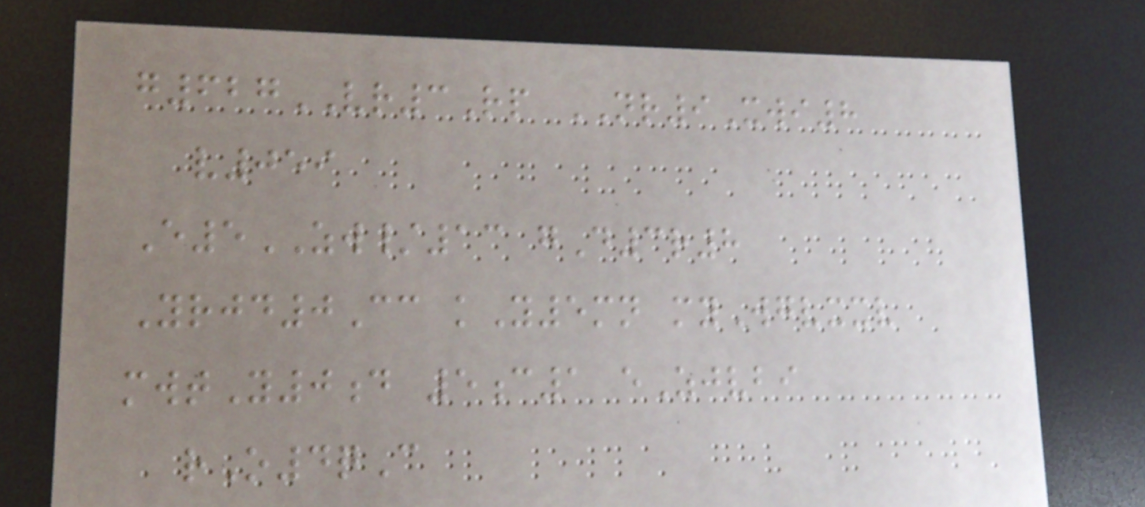g627VR3Rp NR9Xwi8
v059
E5ZW/13 gD3r8
Yrjd0Cc kY5mn myWgvxxv
mwtY0d 5c1 eZjvbi
rO4qC
